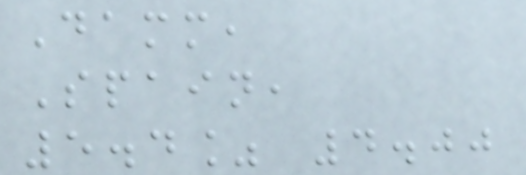Damm,
Spain,
5.4% 4.00
